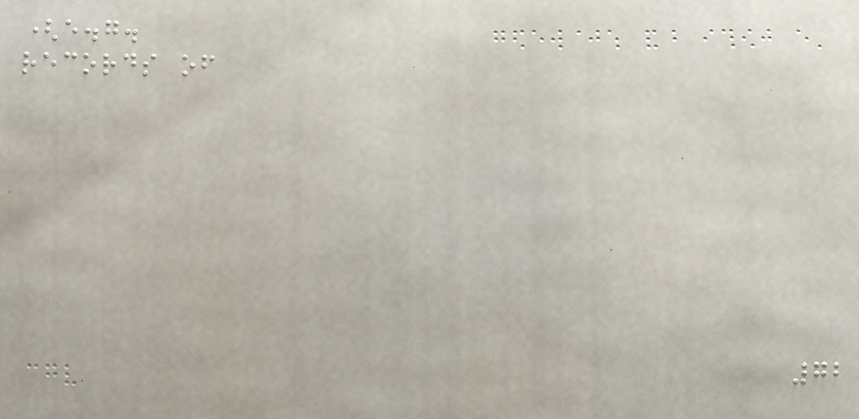(e.g.
records of
72
